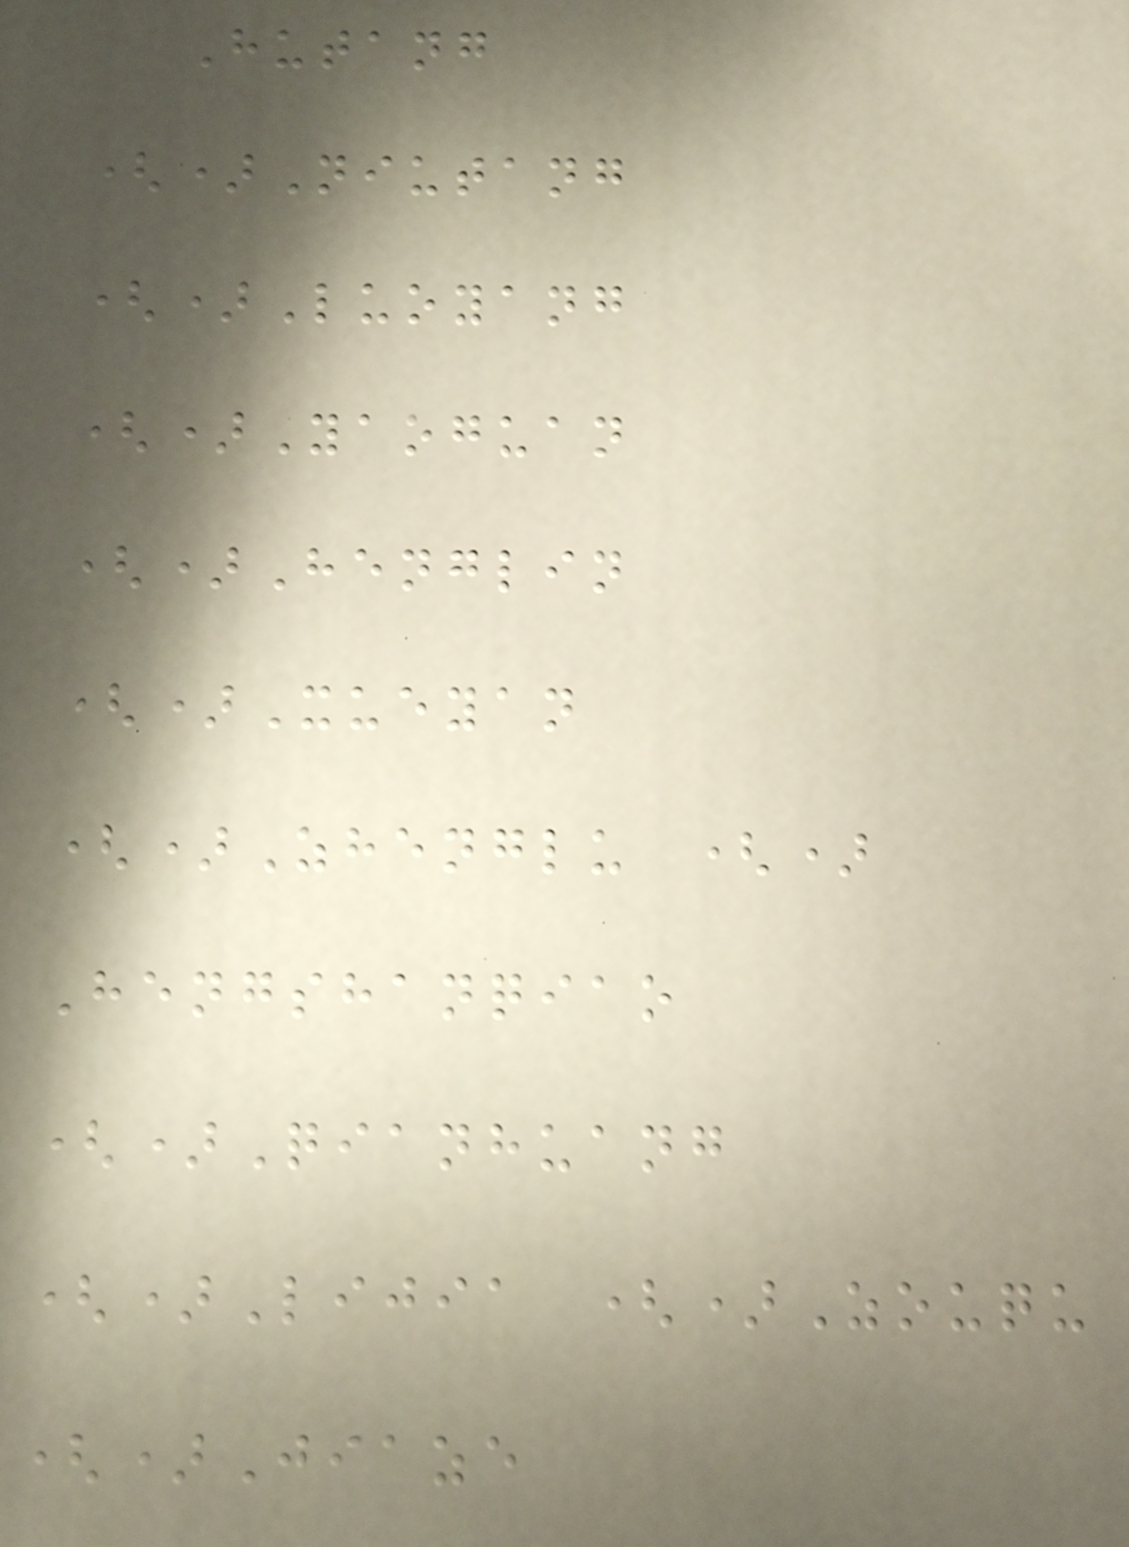Hutang
()Niutang
()Luoyang
()Yaoguan
()Henglin
()Xueyan
()Zhenglu ()
Hengshanqiao
()Qianhuang
()Lijia ()Zouqu
()Jiaze
